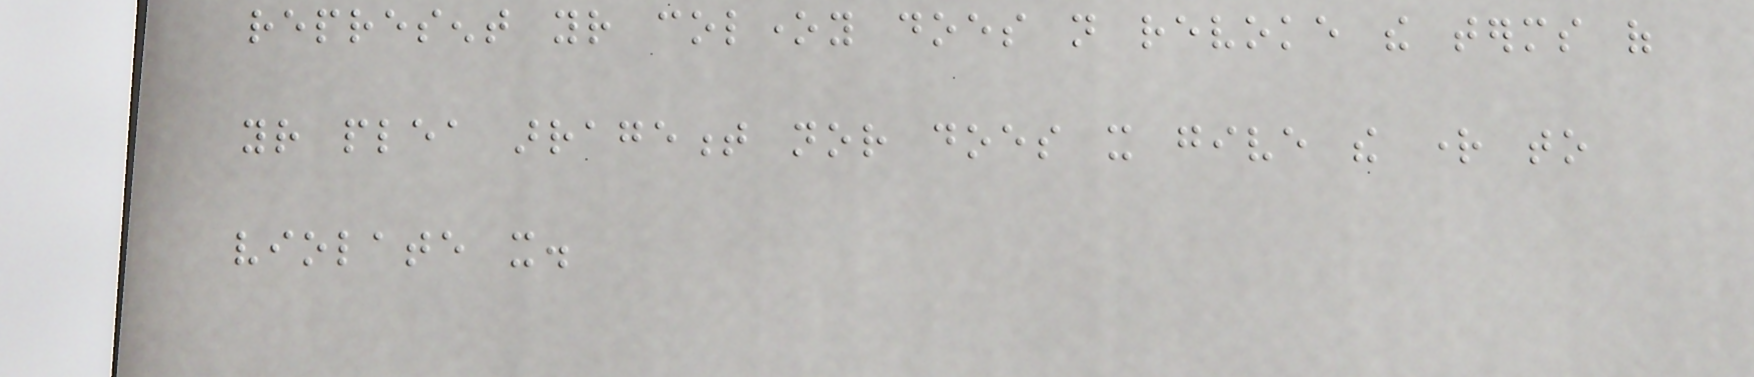represent your coloney does not revoke the terms of
your plea arragement nor does it give the right to
violate it.
